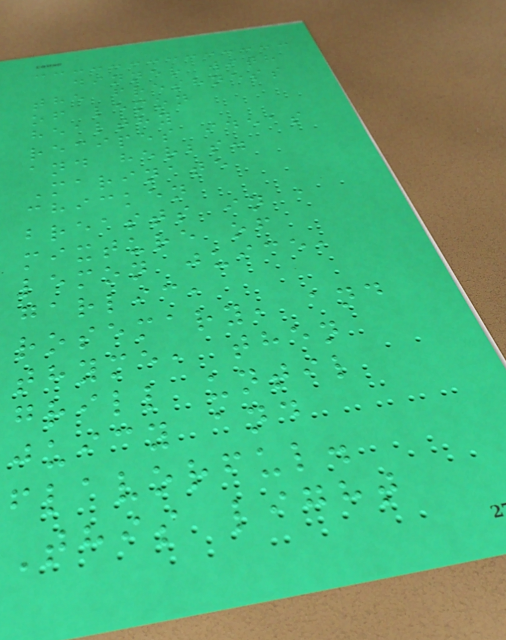dinner with
the freshness
of lemon
healthy
recipes ideas
and herbs.
Marinate
chicken
breasts in a
mixture of
lemon juice,
garlic,
rosemary, and
thyme, then
grill until
juicy and
flavorful.
This light
